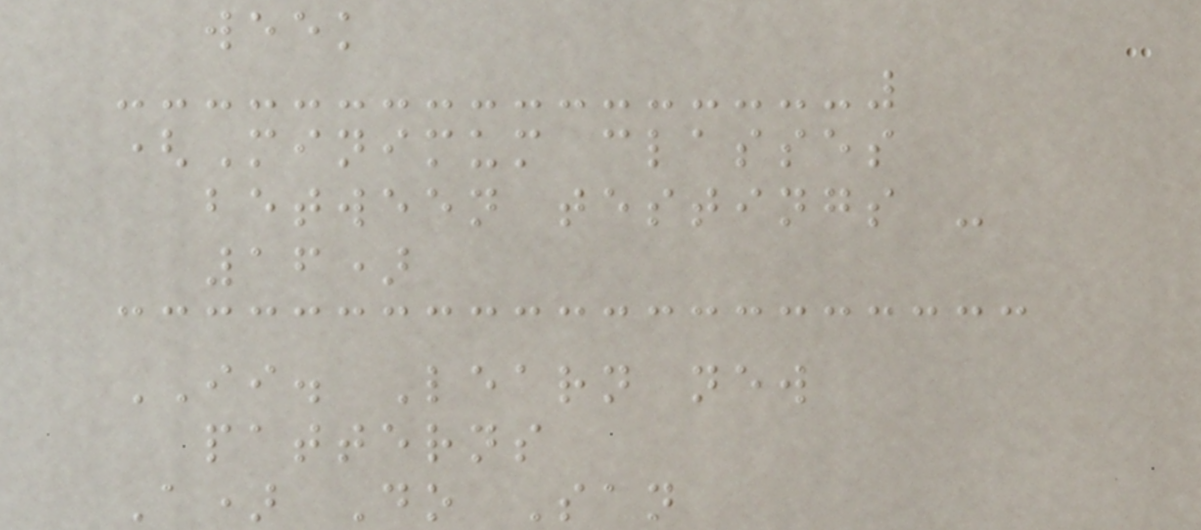week
(Minimum classes
between testings -
16)
II. Learn new
patterns
A) Do San
